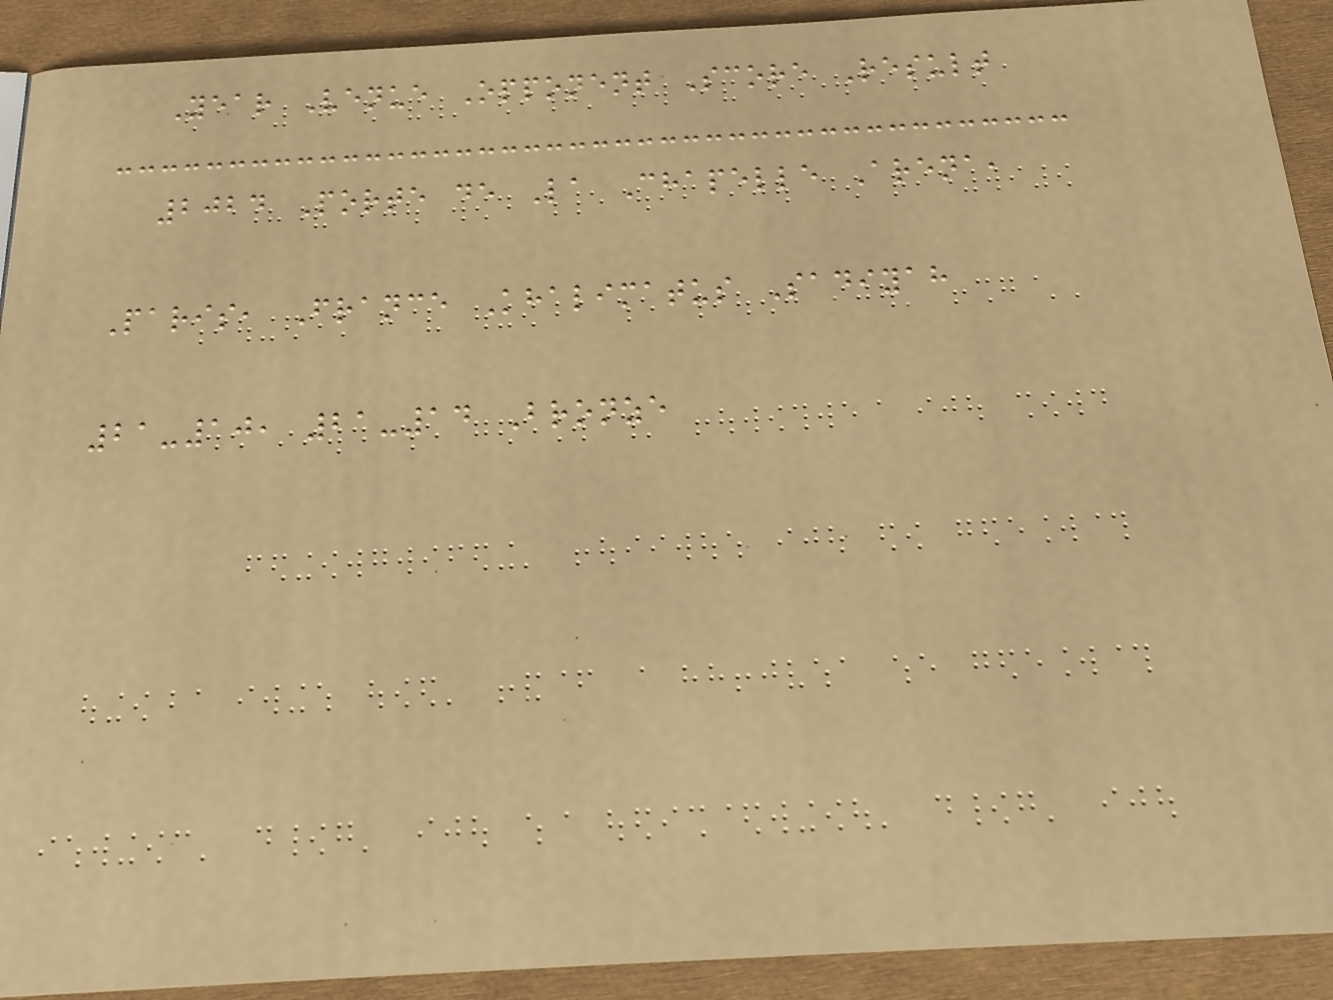Year Venue Opponent Score Result
2024 Porte de La Chapelle Arena,
Paris, France Khalimatus Sadiyah
21-10, 21-14 Bronze
